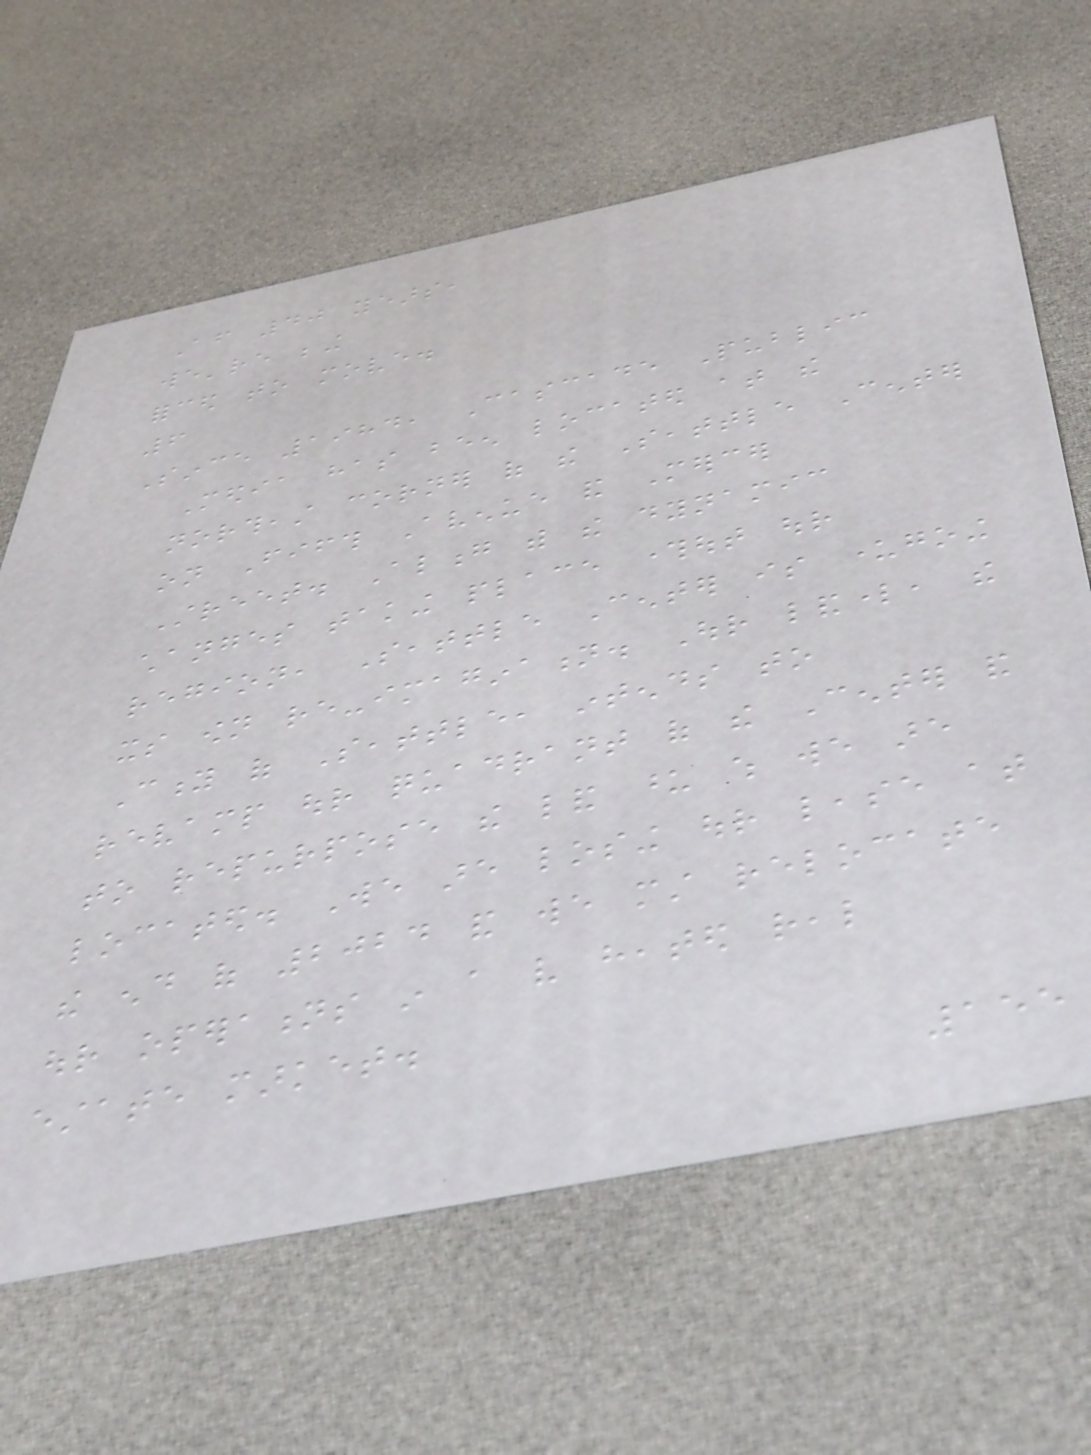After 40 years,
we're being
forced to move.
6
Since 1984, Cascade Public
Media has been located at the
northeast corner of the Seattle Center
on Fifth Avenue and Mercer
Street. Along with the dynamic
changes taking place throughout our
region, Seattle Center is undergoing
its own re-imagination. Our landlord, the
City of Seattle, intends to
revamp our quadrant of the Center and
to repurpose the land upon which we are
located. We are losing our lease at
the end of 2024 and we must relocate
our operations in a very heated real
estate market.
155
